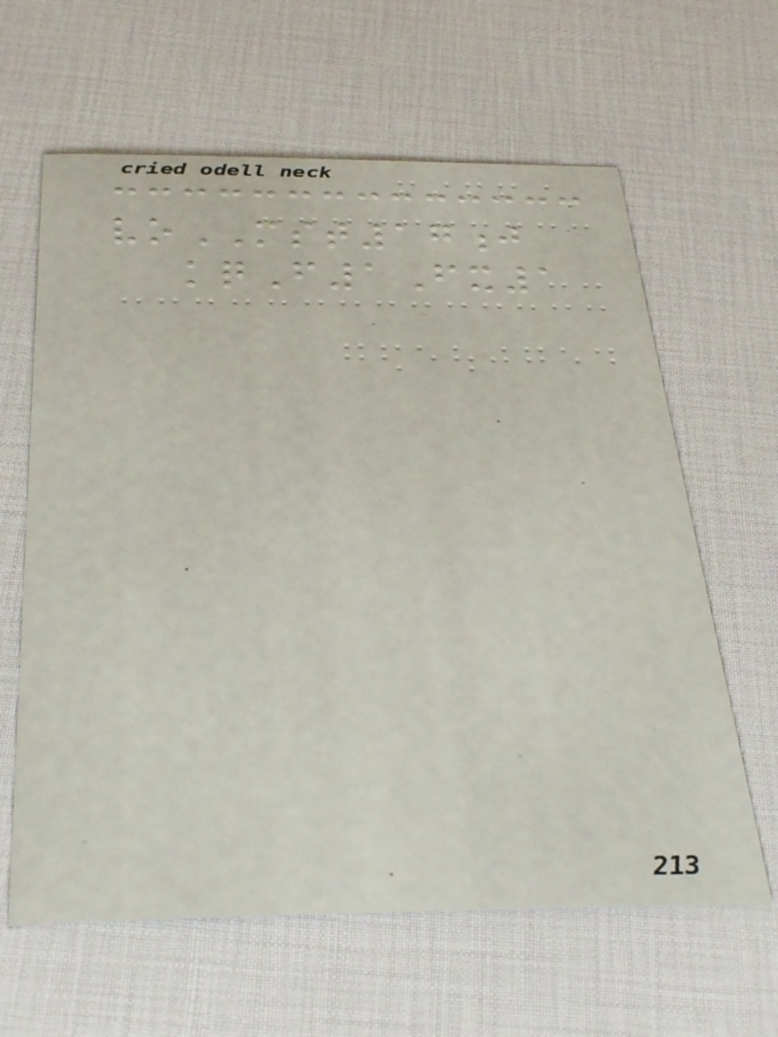voMST17j
kqF1Fx1
